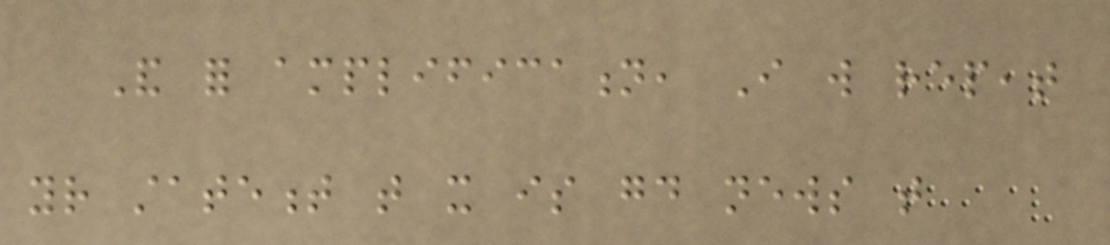And for amplification, I will repeat
your statement that it is good news that
